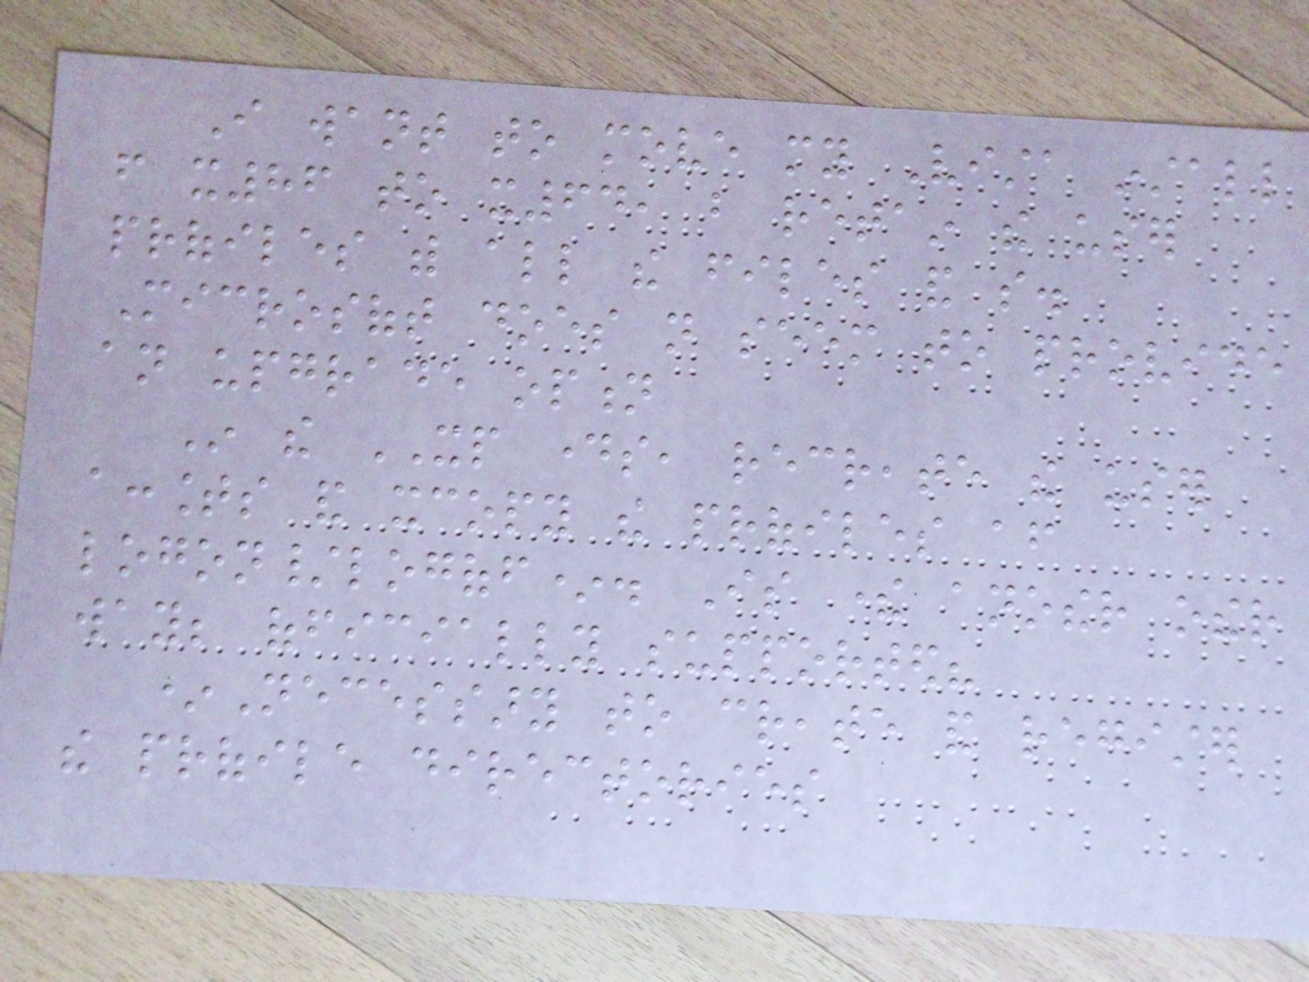I want to move my Vista install
from x86 to x64, but retain the user
profiles with all the files and so.
Microsoft does not seem to provide
an upgrade option
In the XP days, recreate the user
accounts and xcopy the profiles after
logon/logoff*. Is there another other
way; officially supported?
*Necessary to create and register
the profile directories
